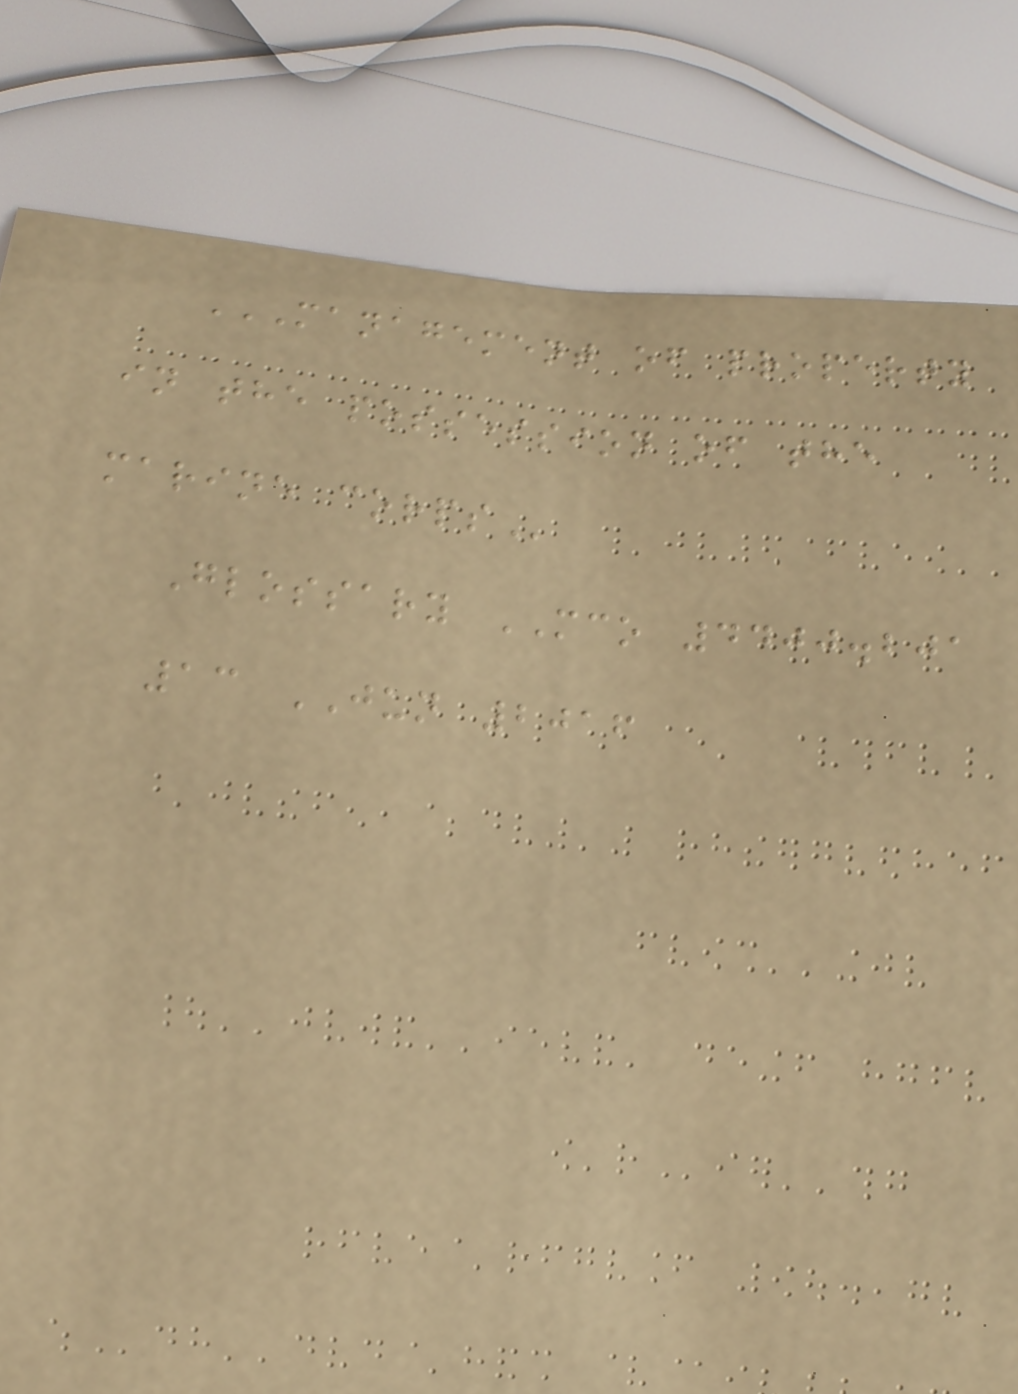MANAGEMENT OF PROPERTY
IN THE POSSESSION OF THE
MARINE CORPS
Glossary MCO 4400.201
13 JUN 2016
